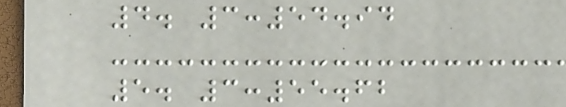4. 3:54.94
5. 3:55.62
